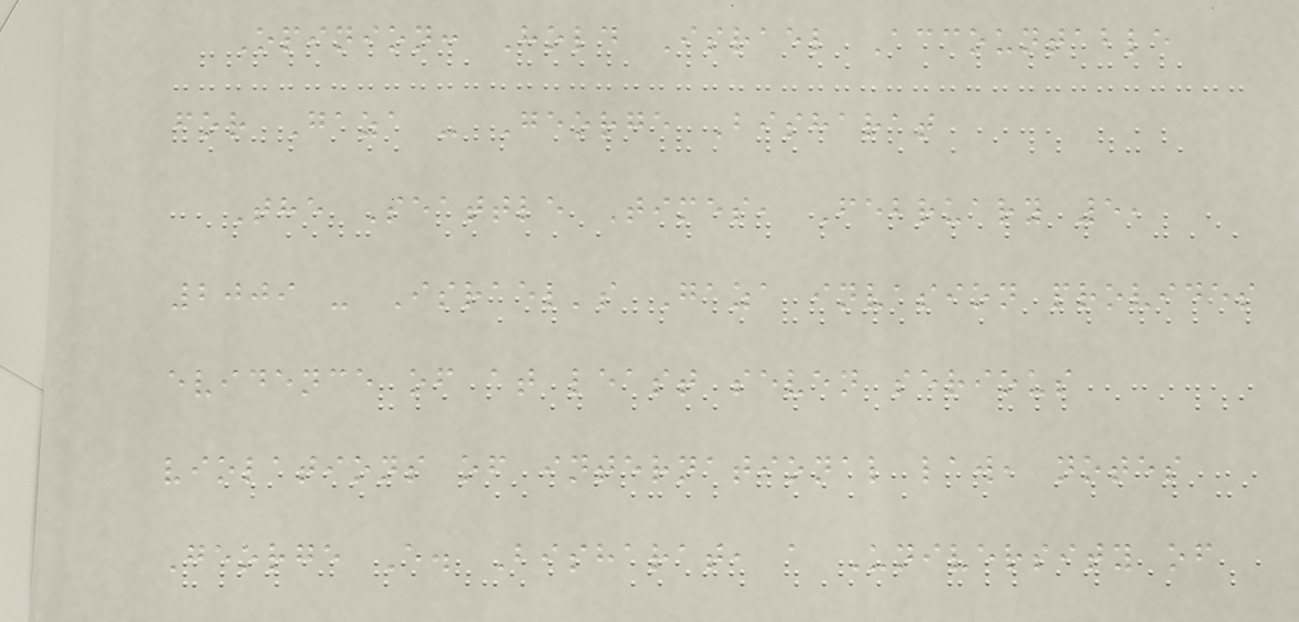Opinion: Hold Israel Accountable
for Gaza - George Bisharat
The Seattle Times, February 5,
2009 - Israel's Gaza invasion provides
evidence of at least seven serious
violations of international law, notes
George E. Bisharat, a University of
